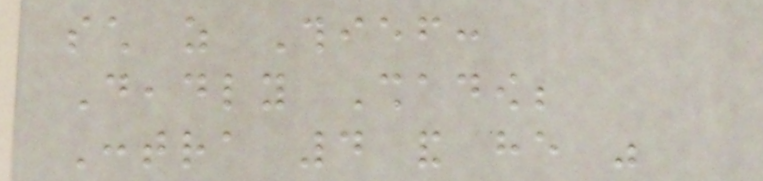such as Thief:
Deadly Shadow;
Contra 4 and he was
